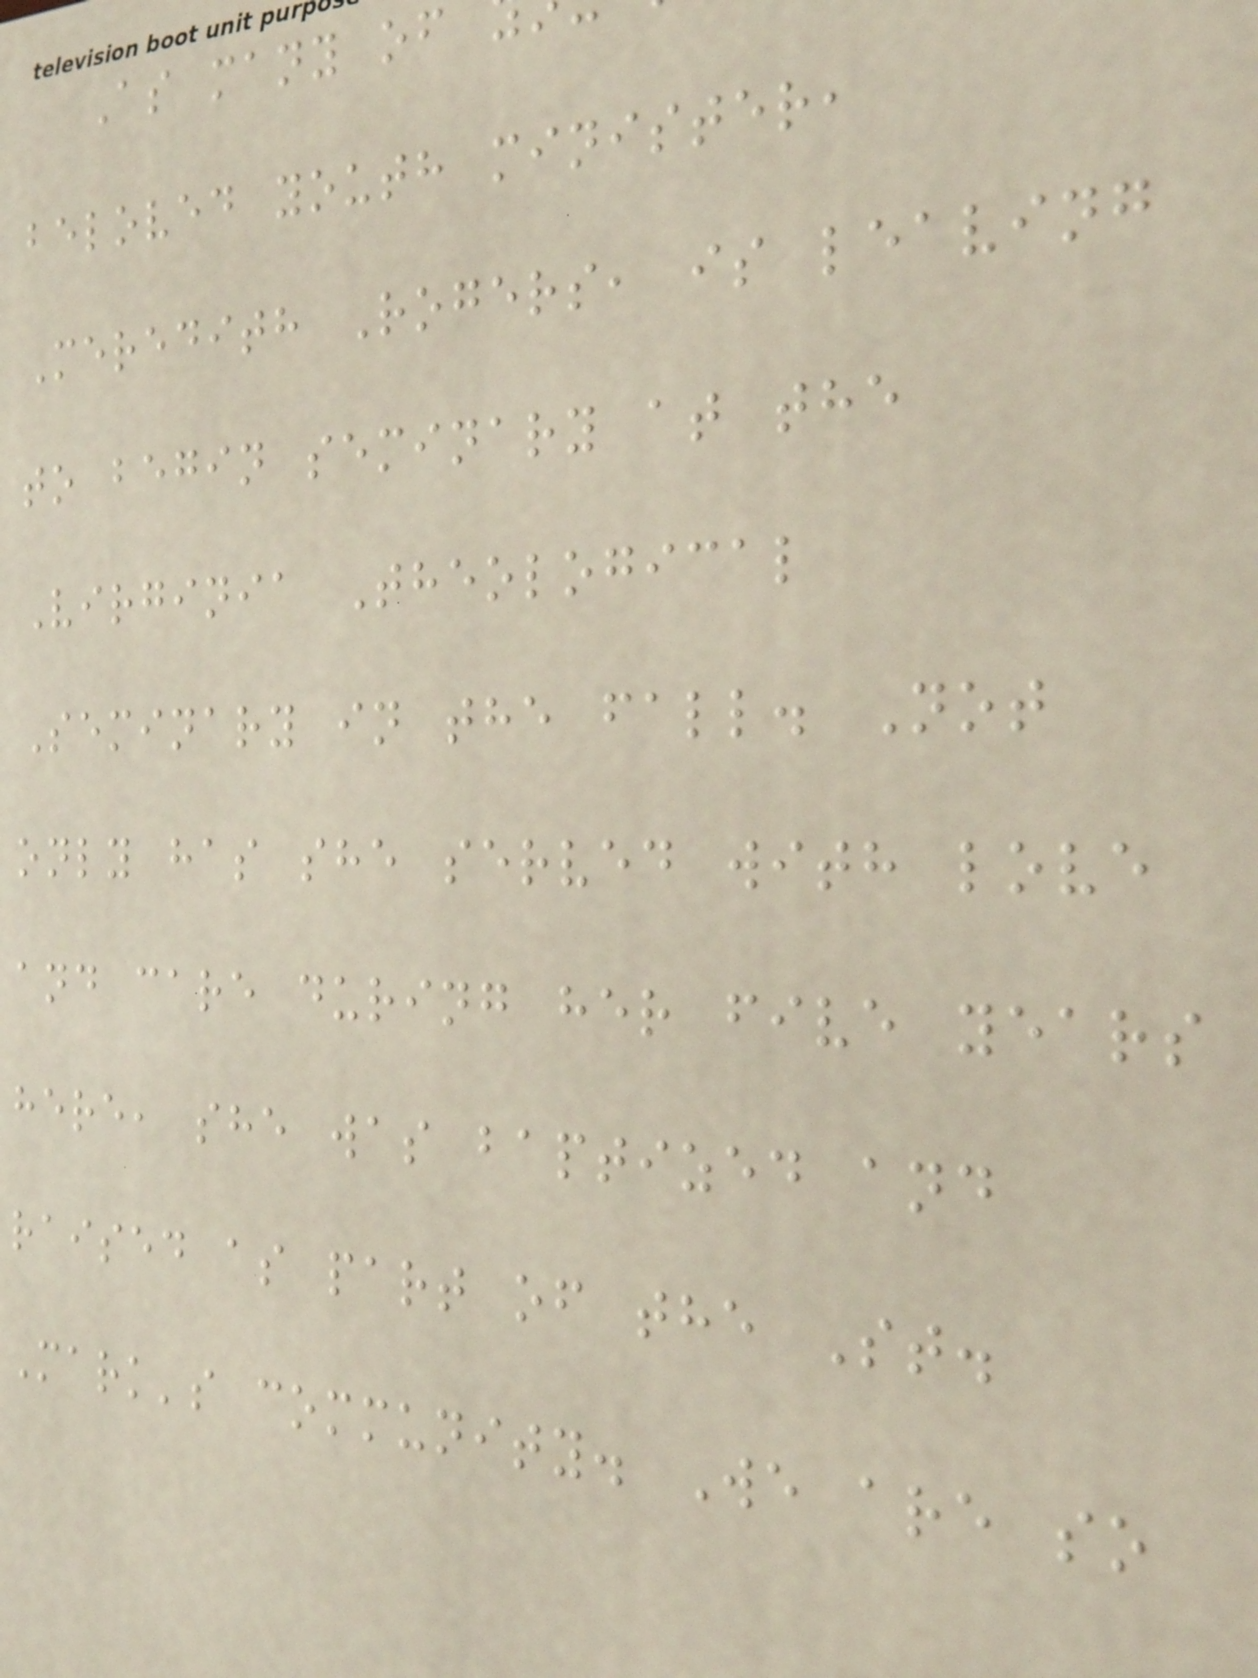As many of
beloved youth minister,
Meredith Rogers, is leaving
to begin seminary at the
Virginia Theological
Seminary in the fall. Not
only has she served with love
and care during her five years
here, she was baptized and
raised as part of the St.
Mark's community. We are so
